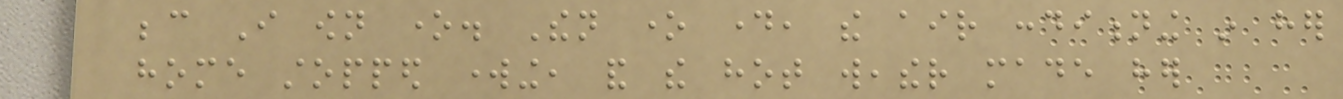because I own one. Then one day, the air conditioning in her
home stopped working, and the hot weather made her
